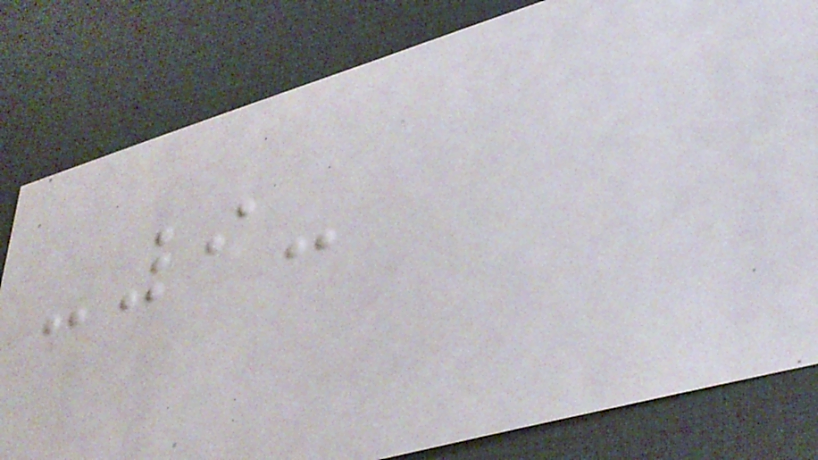-9-
